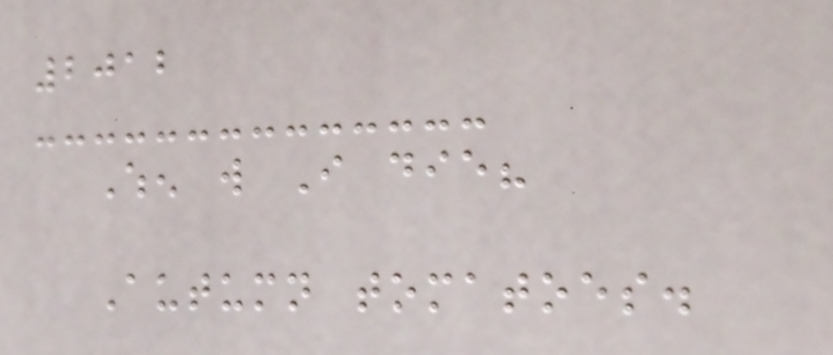2012
When will I die?
Autumn tomatoes.
